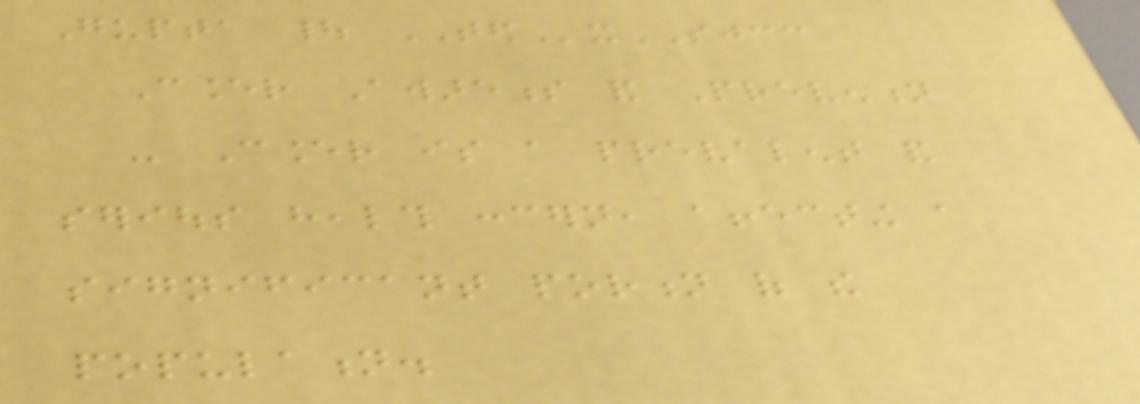Gupta | TEDxSJCC
Cancer Awareness and Prevention
- Cancer is a prevalent and
serious health concern, affecting a
significant portion of the
population.
